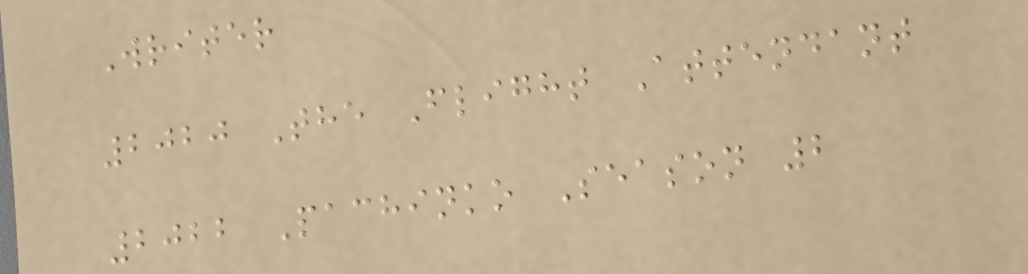Writer
2020 The Flight Attendant
2022 Pachinko Season 2
